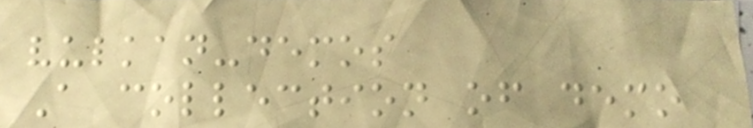vulkan-demos
A collection of demo
